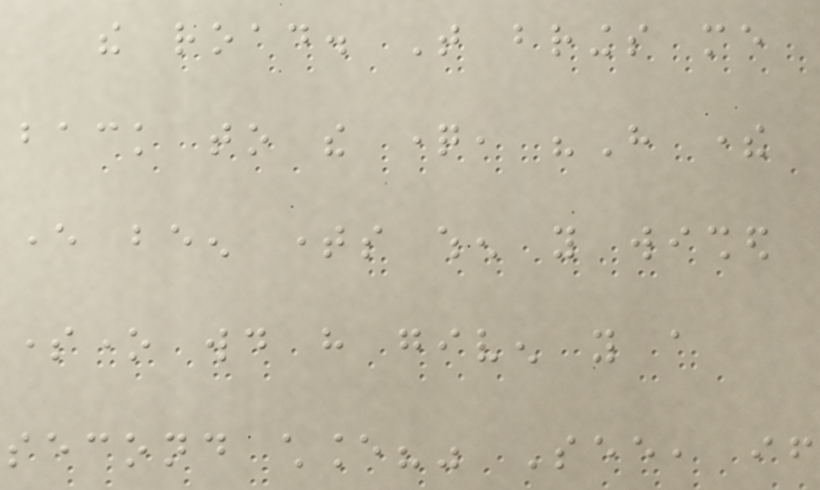the road. That brings me
back to the question, "Have there
ever been times when you wished
someone would have given you a
second chance?" See, if
